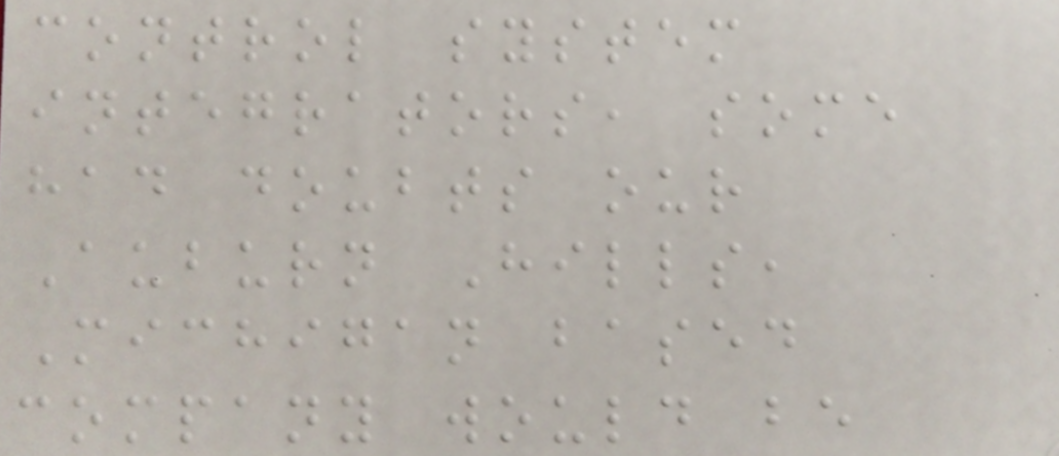control system
integrators, some
had doubts our
Auburn Hills,
Michigan based
company would be
